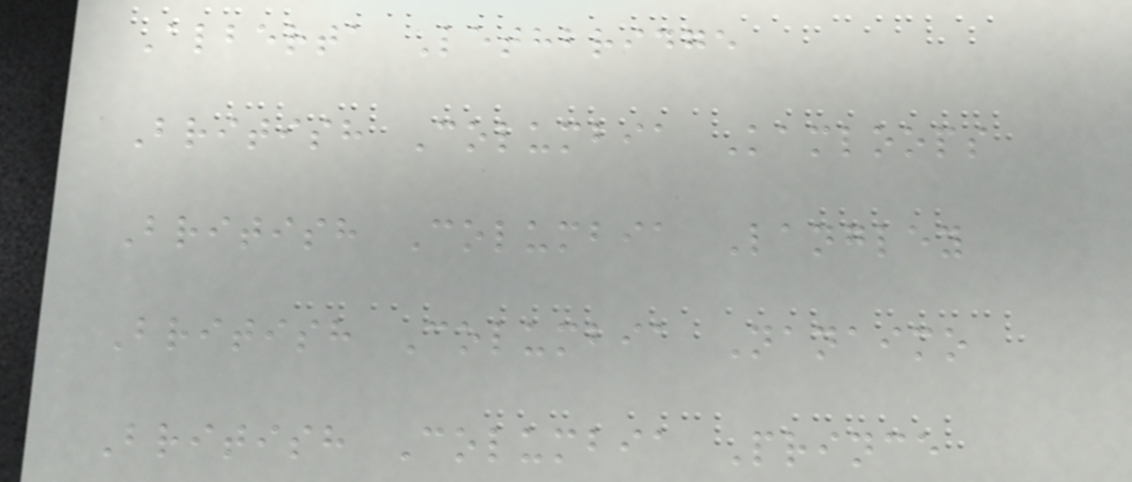Alberta Lethbridge
British Columbia Kamloops
British Columbia Langley
British Columbia Nanaimo
British Columbia Prince
